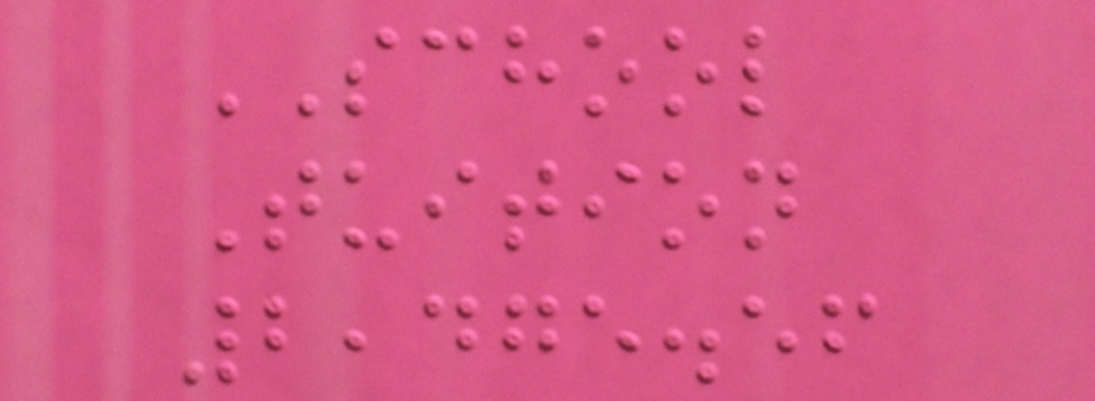SCHOOL
Tuition
2,475.56
